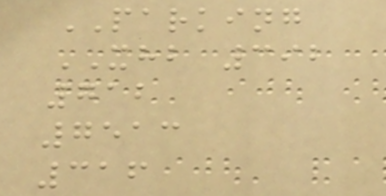PARKING
XHB 392
712
7513
316
